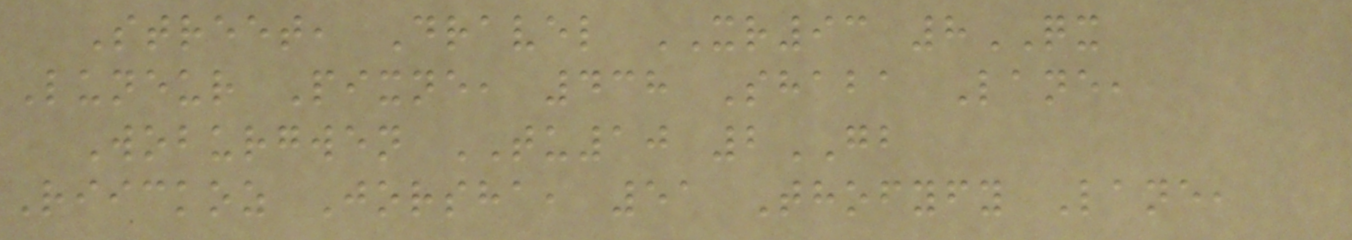Street, Dravel XR93 8QX
Luneur Pixne, 438 Shaba Lane,
Woburgwen TU10 2GB
Riickoz Jorsha, 51 Thofyfy Lane,
